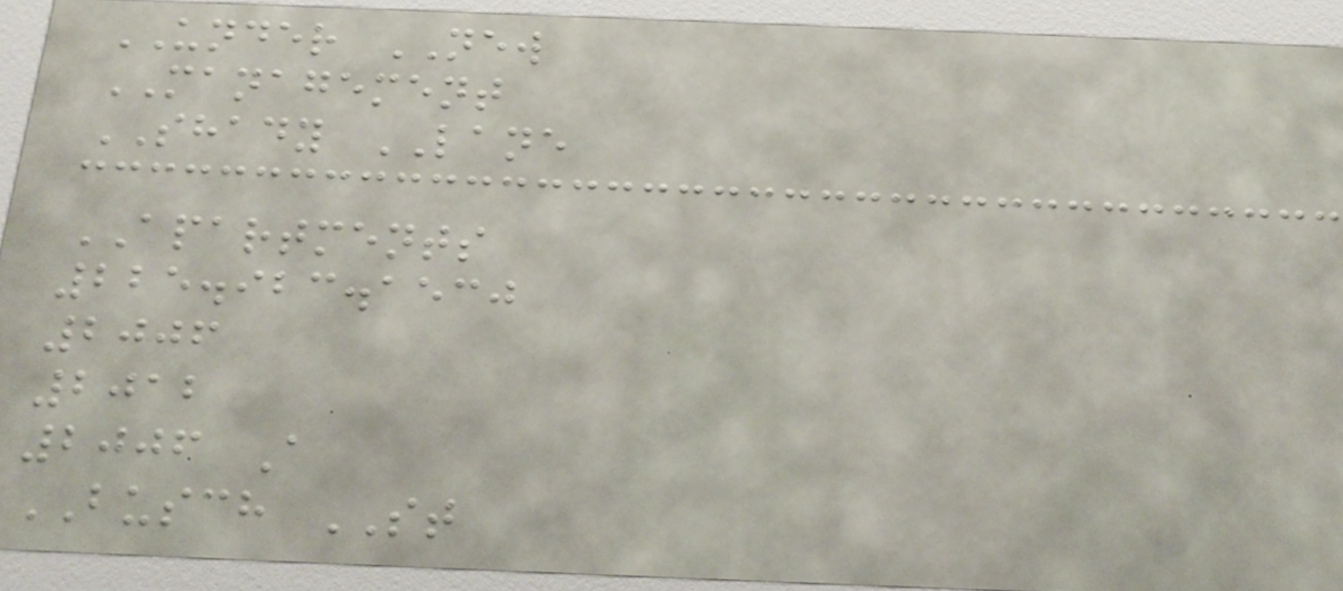UNDER NEW
MANAGEMENT
SHADY LANE
APARTMENTS
225.923.1530
2006
2012
2006 A
BUSCH ST
